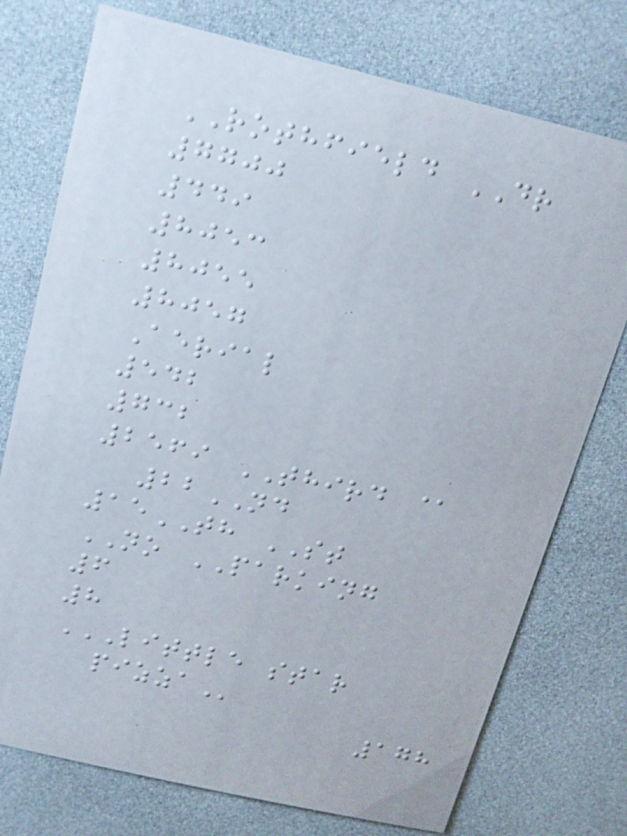ROTHFIELD DR
7700
449
8053
8055
8057
Aerial
542
732
2569 THIRD @
22ND
15TH ST
NO PARKING
6
8
LITTLE STAR
PIZZA
178
